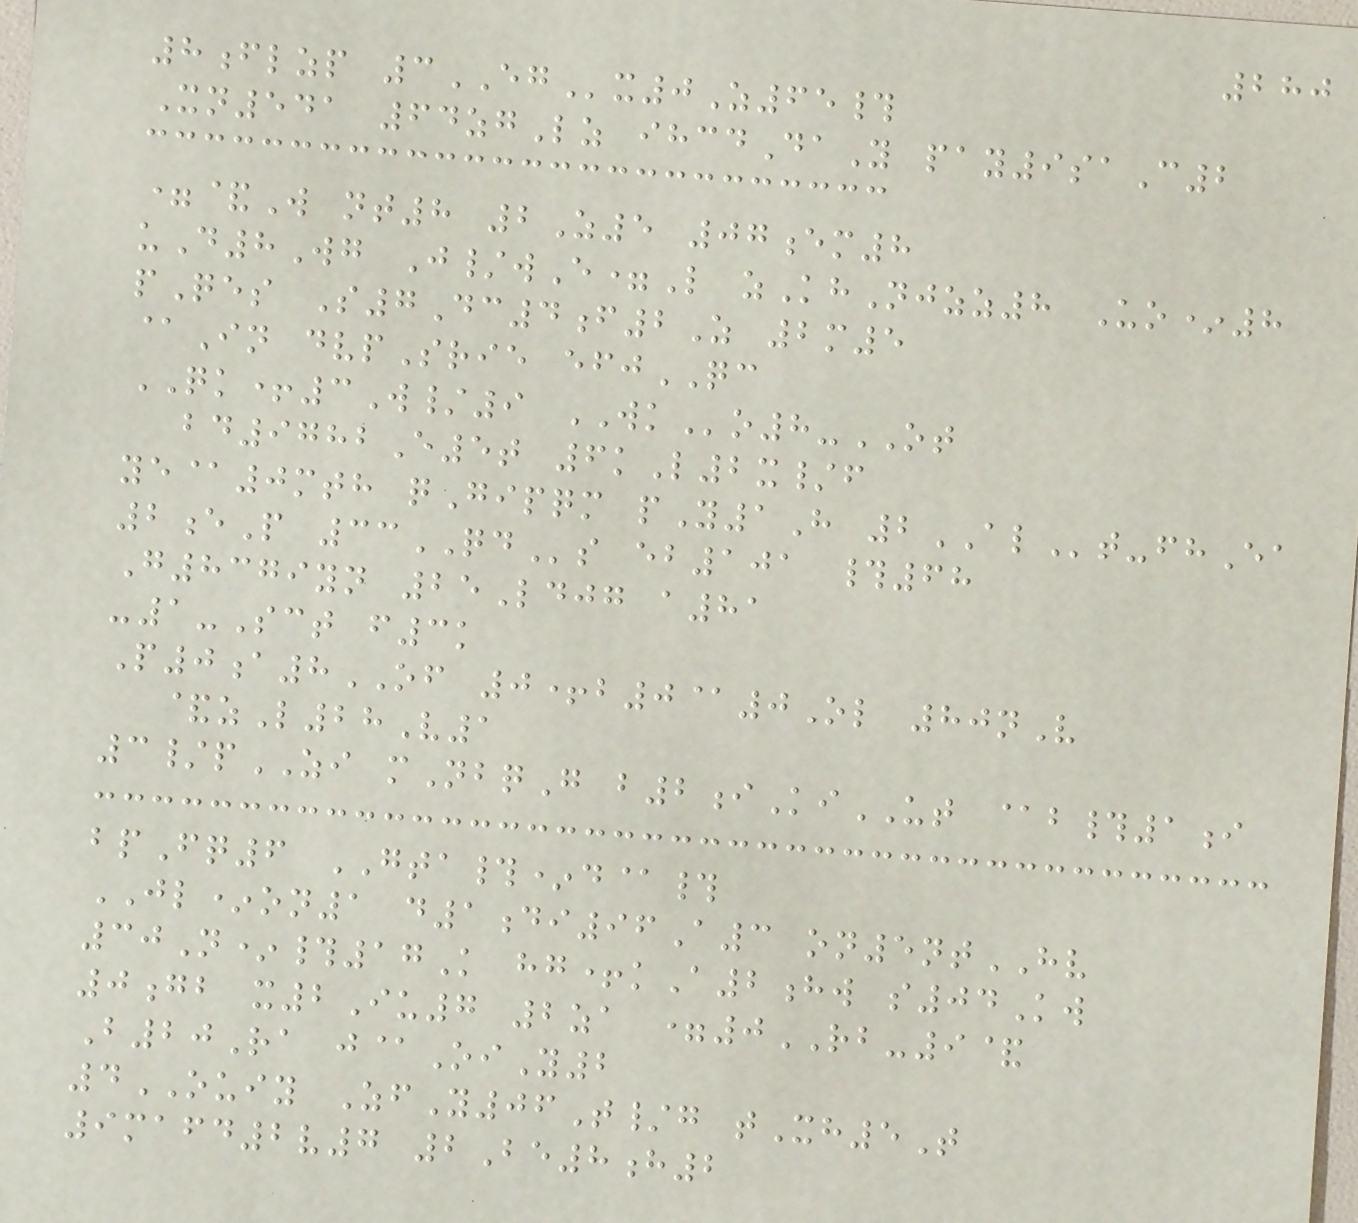280
8flzp 3EGx0Z65#
Xn541 64zgLz ihcdDaY pay9saC2
=&W nt8 2Z5 07em8
uD8Wg J/wE=L zKhNjzz8 Uo*8
pQes S7Dc4f2Z 2m5
@In dvpSrie efjQC
QK+3W/9 WKo8-OT
bd9782E5t 6kL2x/f
ye@0mth qGipqm pY1H 2ALt-fhEa
2eP 33QDs eb101 #68
G8379yn 25Ldjg a81
-1-Sct f3k
P0a8OF 0+b0@0Ol 80nV
&zL28V1
3/pZI mNbqG b2iKiUT @b#1i
bpFq6 GTA#*d@#
JL*on1 d1di96A3 on5ntHV
30N*#17K hg+kA2hw s04Kw
0gb x2Iu7 2za =0RB-9&
B20Ra j@OiY2
4OUIY ZfY06T/g tXh5T
9mafd2v7 2Be8h2
